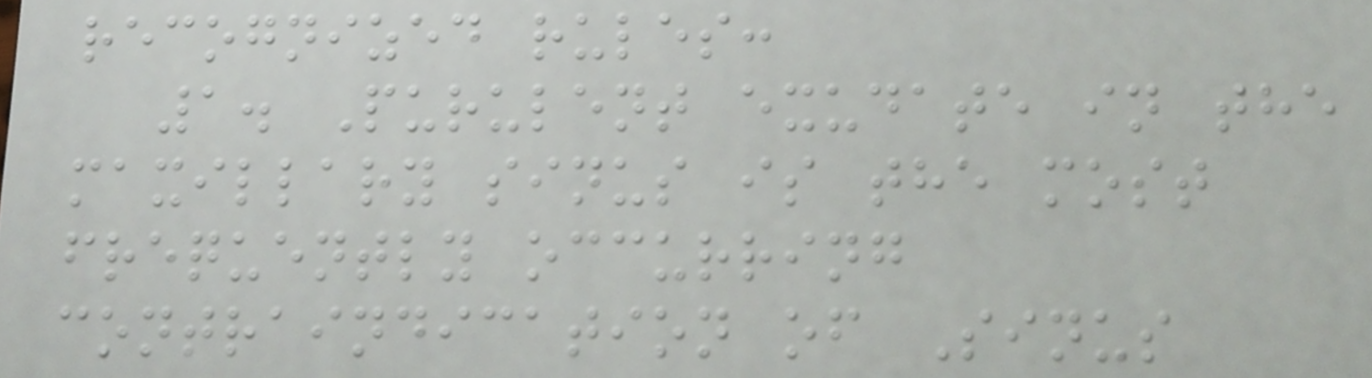recognized rules:
1. Purulent exudate in the
maxillary sinus is the most
frequently occurring
contraindication of Sinus
